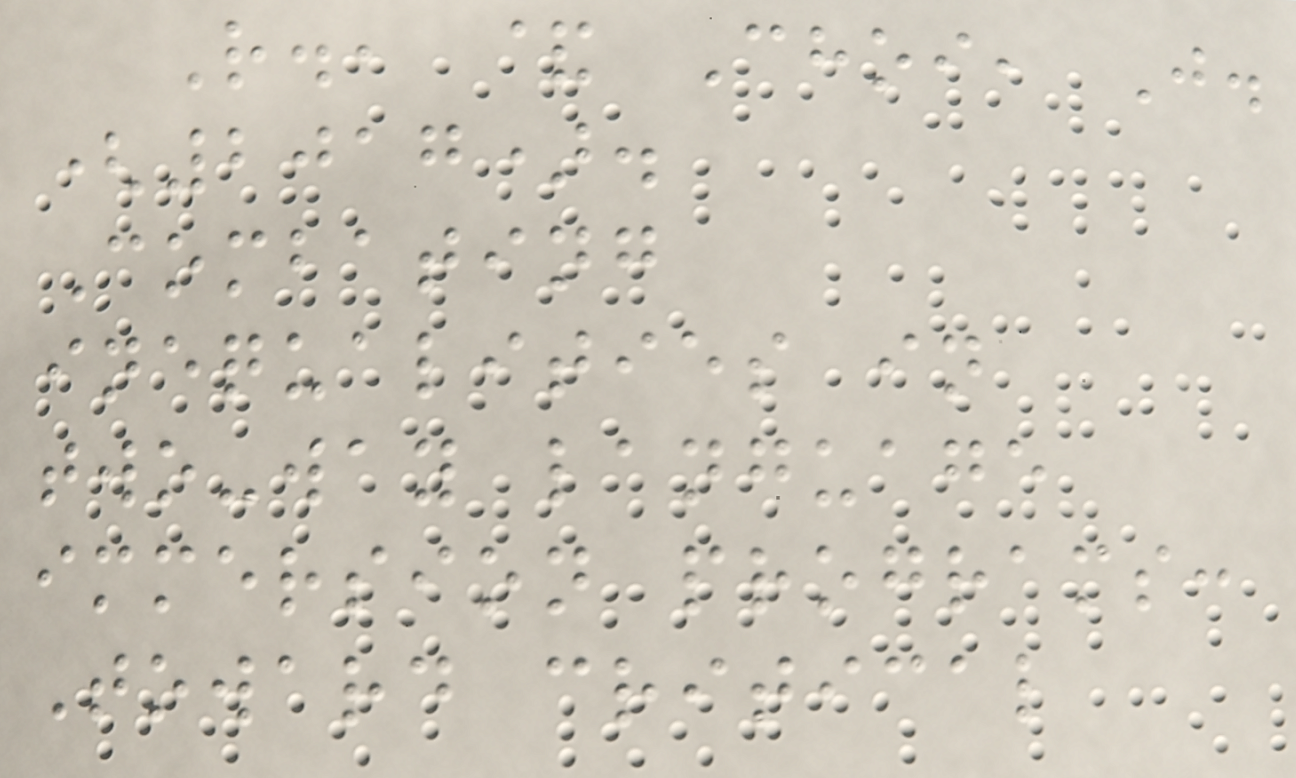R., & Choi, J.
(2017).
Combating
inequalities in
two-way language
immersion programs:
Toward critical
